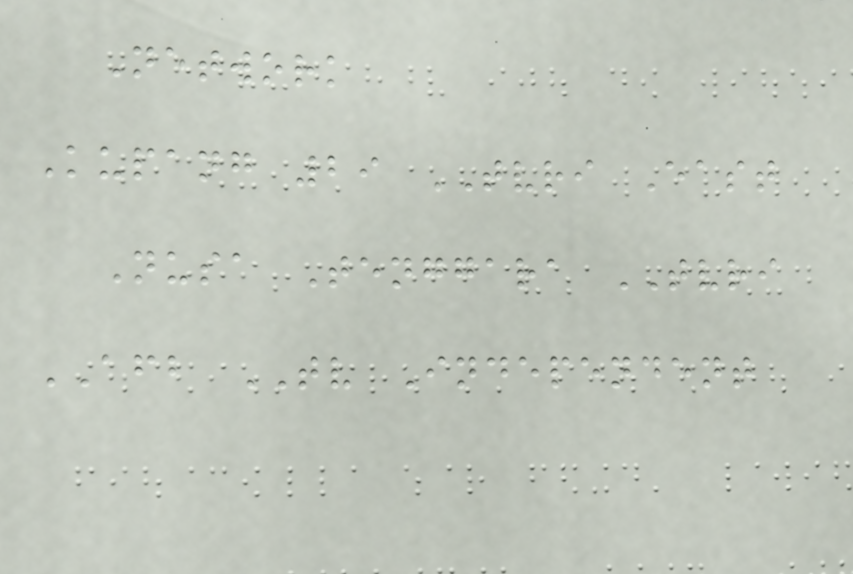Network
Kupang 29 TVRI East
Nusa Tenggara TVRI
AFB TV Independent
